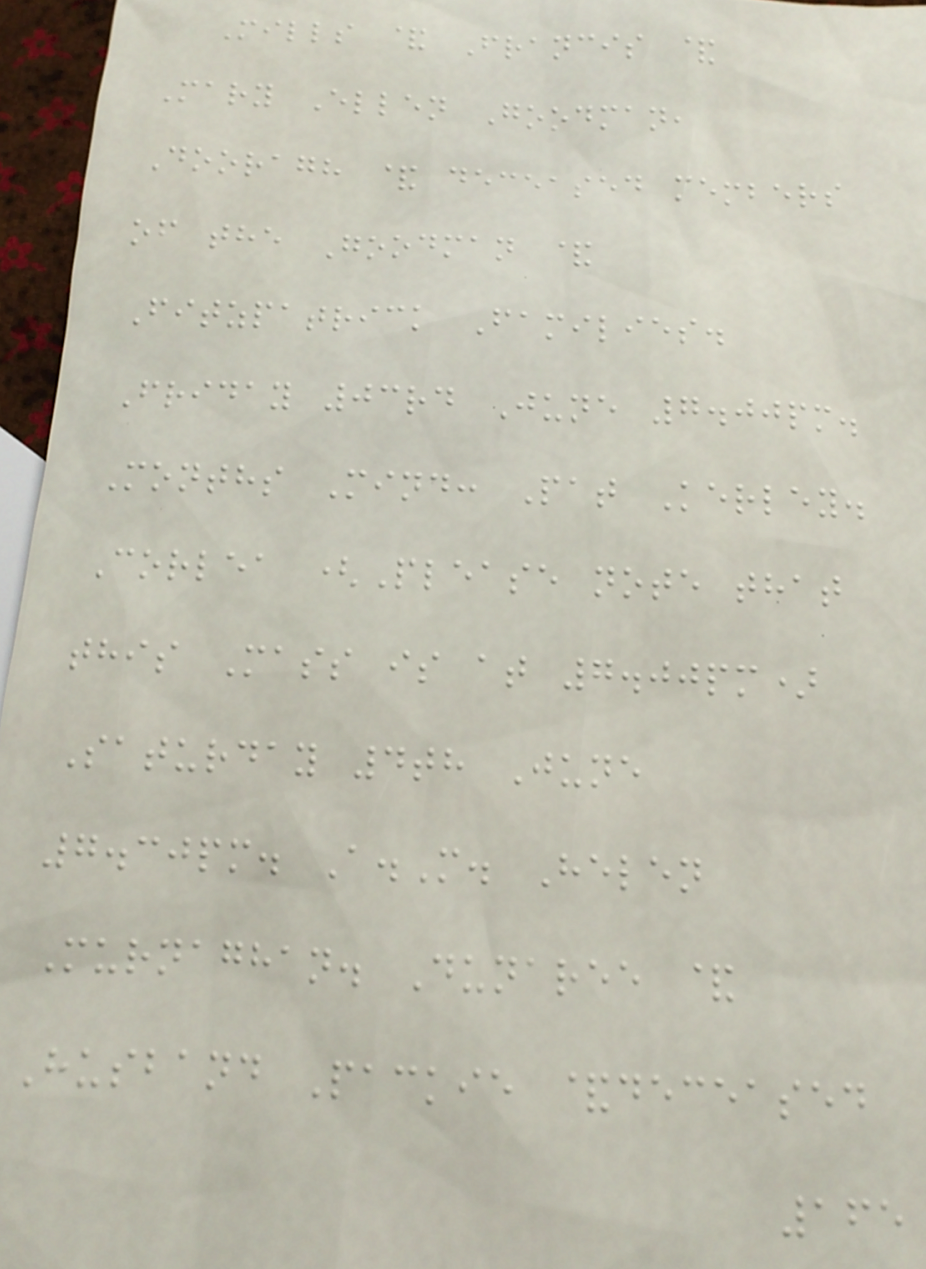Mills & Francis &
Mary Ellen Goodman,
Dooragh & deceased members
of the Goodman &
Fitzpatrick Families.
Friday 03rd June 7.00pm.
Months Mind: Pat Kerley.
Corlea (Please note that
this Mass is at 7.00pm)
Saturday 4th June
7.30pm. A.M. Helen
Murnaghan. Dunaree &
Husband Packie &deceased
165
